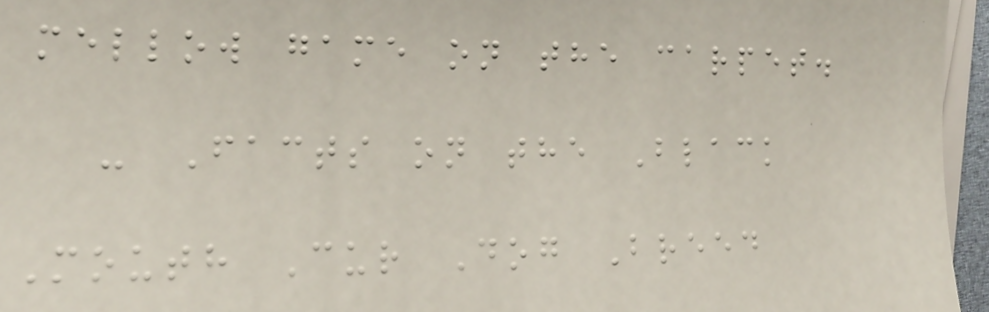mellow game on the carpet.
- Facts on the Black
Mouth Cur Dog Breed
